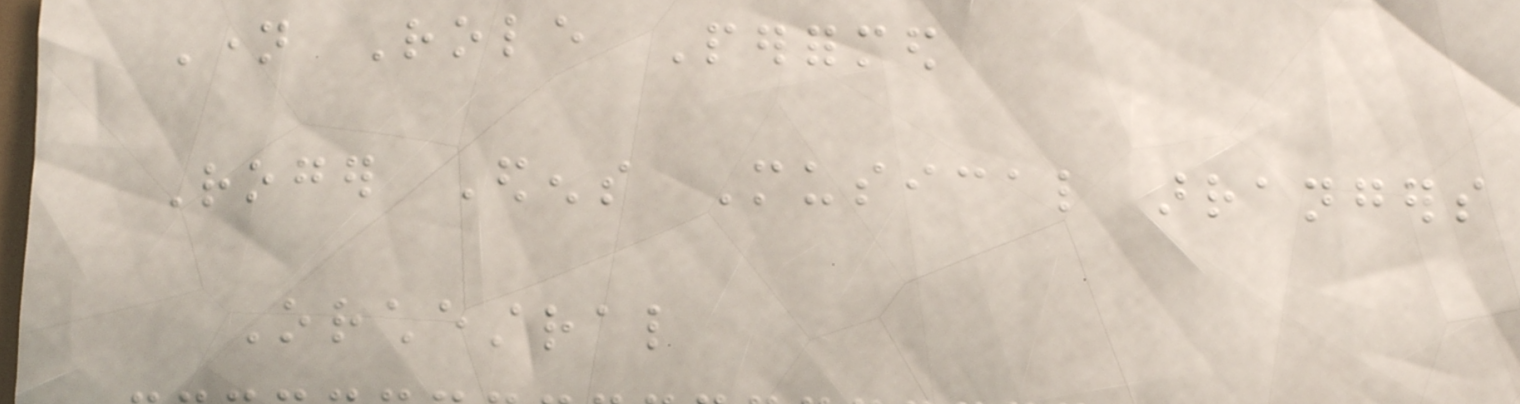Name Role Performed
Roger Edens Musical arrangers
Orchestral
